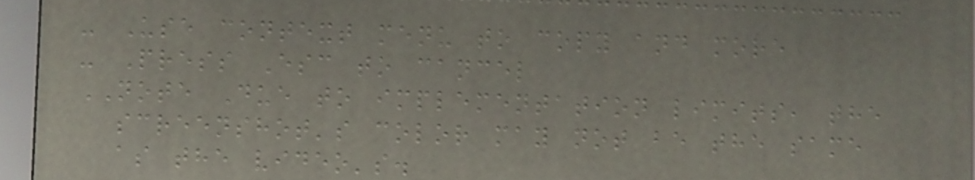- Use context menu to copy and more
- Press Esc to cancel
NOTE Due to implementation limits, the
screenshot's color may not be the same
as the video's.
